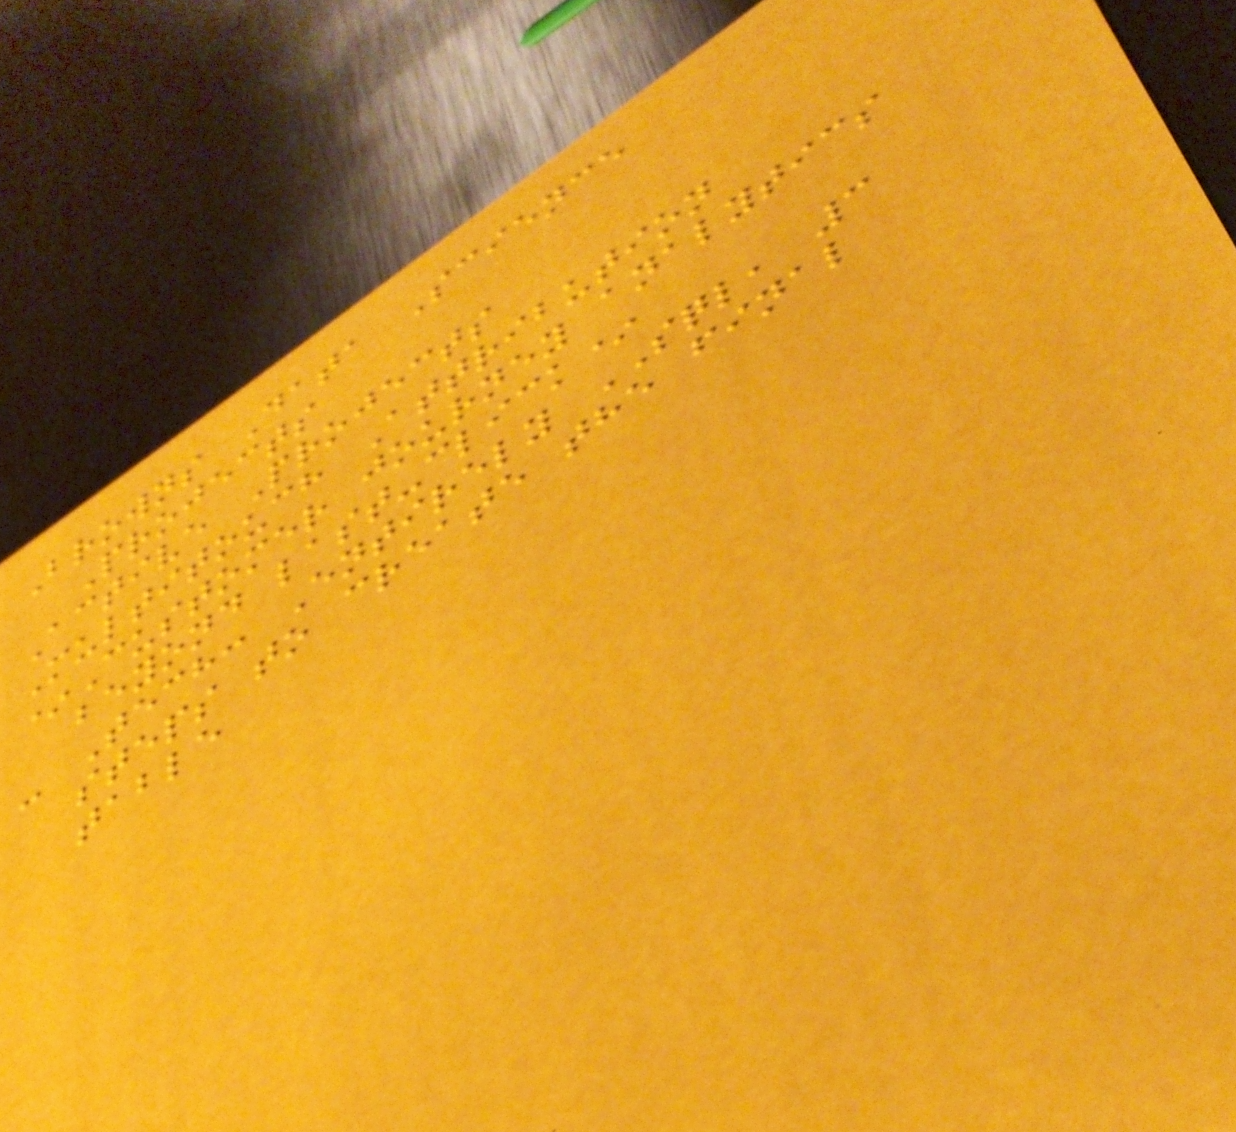Browns Data Science
Projects
Active Projects
Multitouch Attribution
*Customer journey analytics
beyond last-click*
- Tech: Entirely SQL, 3
steps to create the final
table
